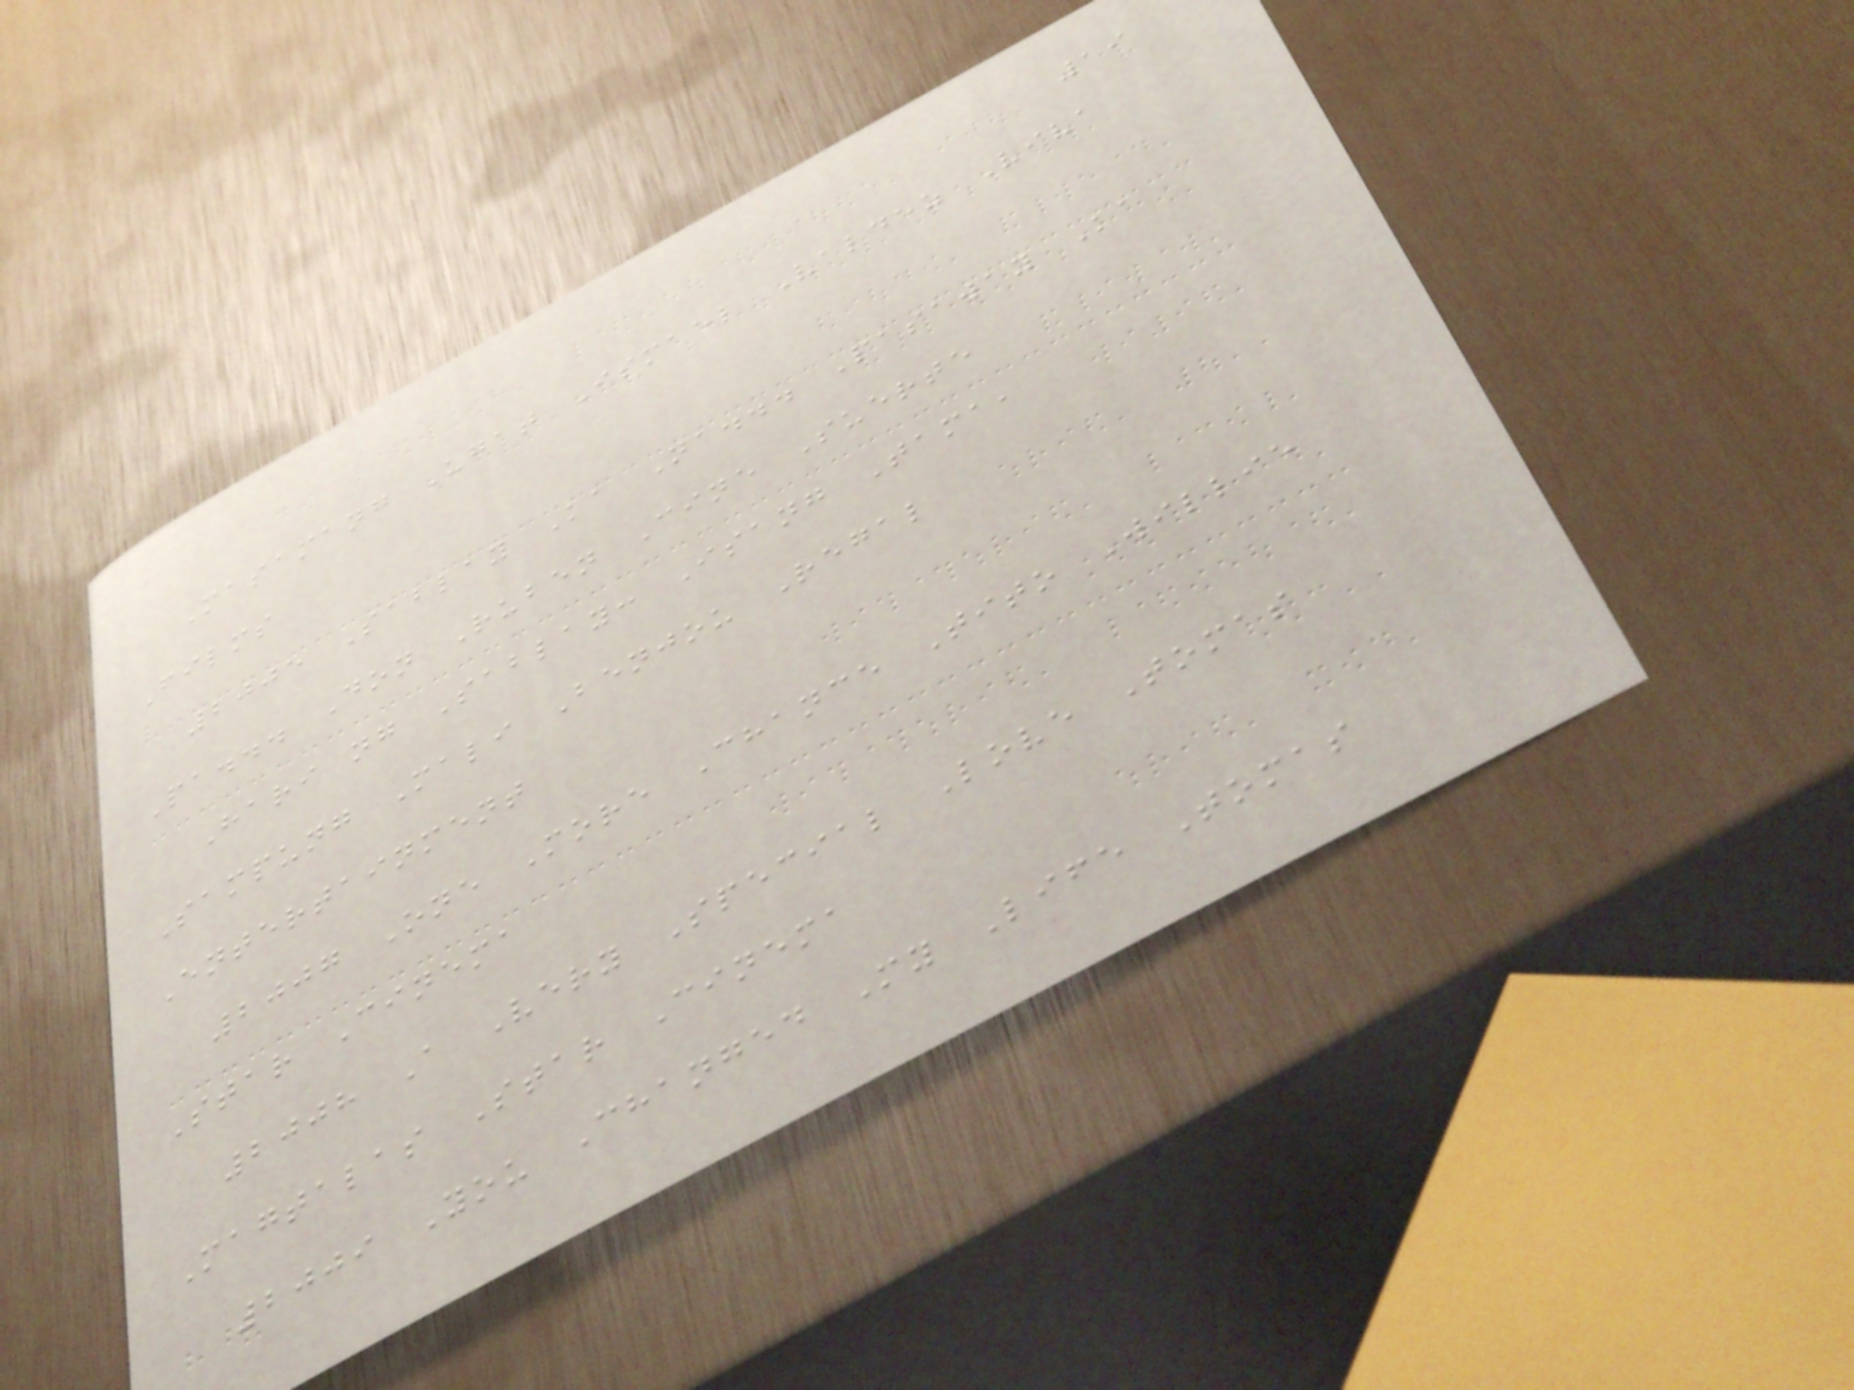19
Masamang Ugat Ismael Valdez Viva
Films
2005 Sablay Ka Na... Pasaway Ka
Pa... Don Ruben Cine Suerte
Hari ng Sablay: Isang Tama,
Sampung Mali Benjou Regal
Entertainment
2007 One More Chance Tito Willie
Star Cinema
2008 A Very Special Love Tomas
Magtalas Star Cinema
2009 You Changed My Life Tomas
